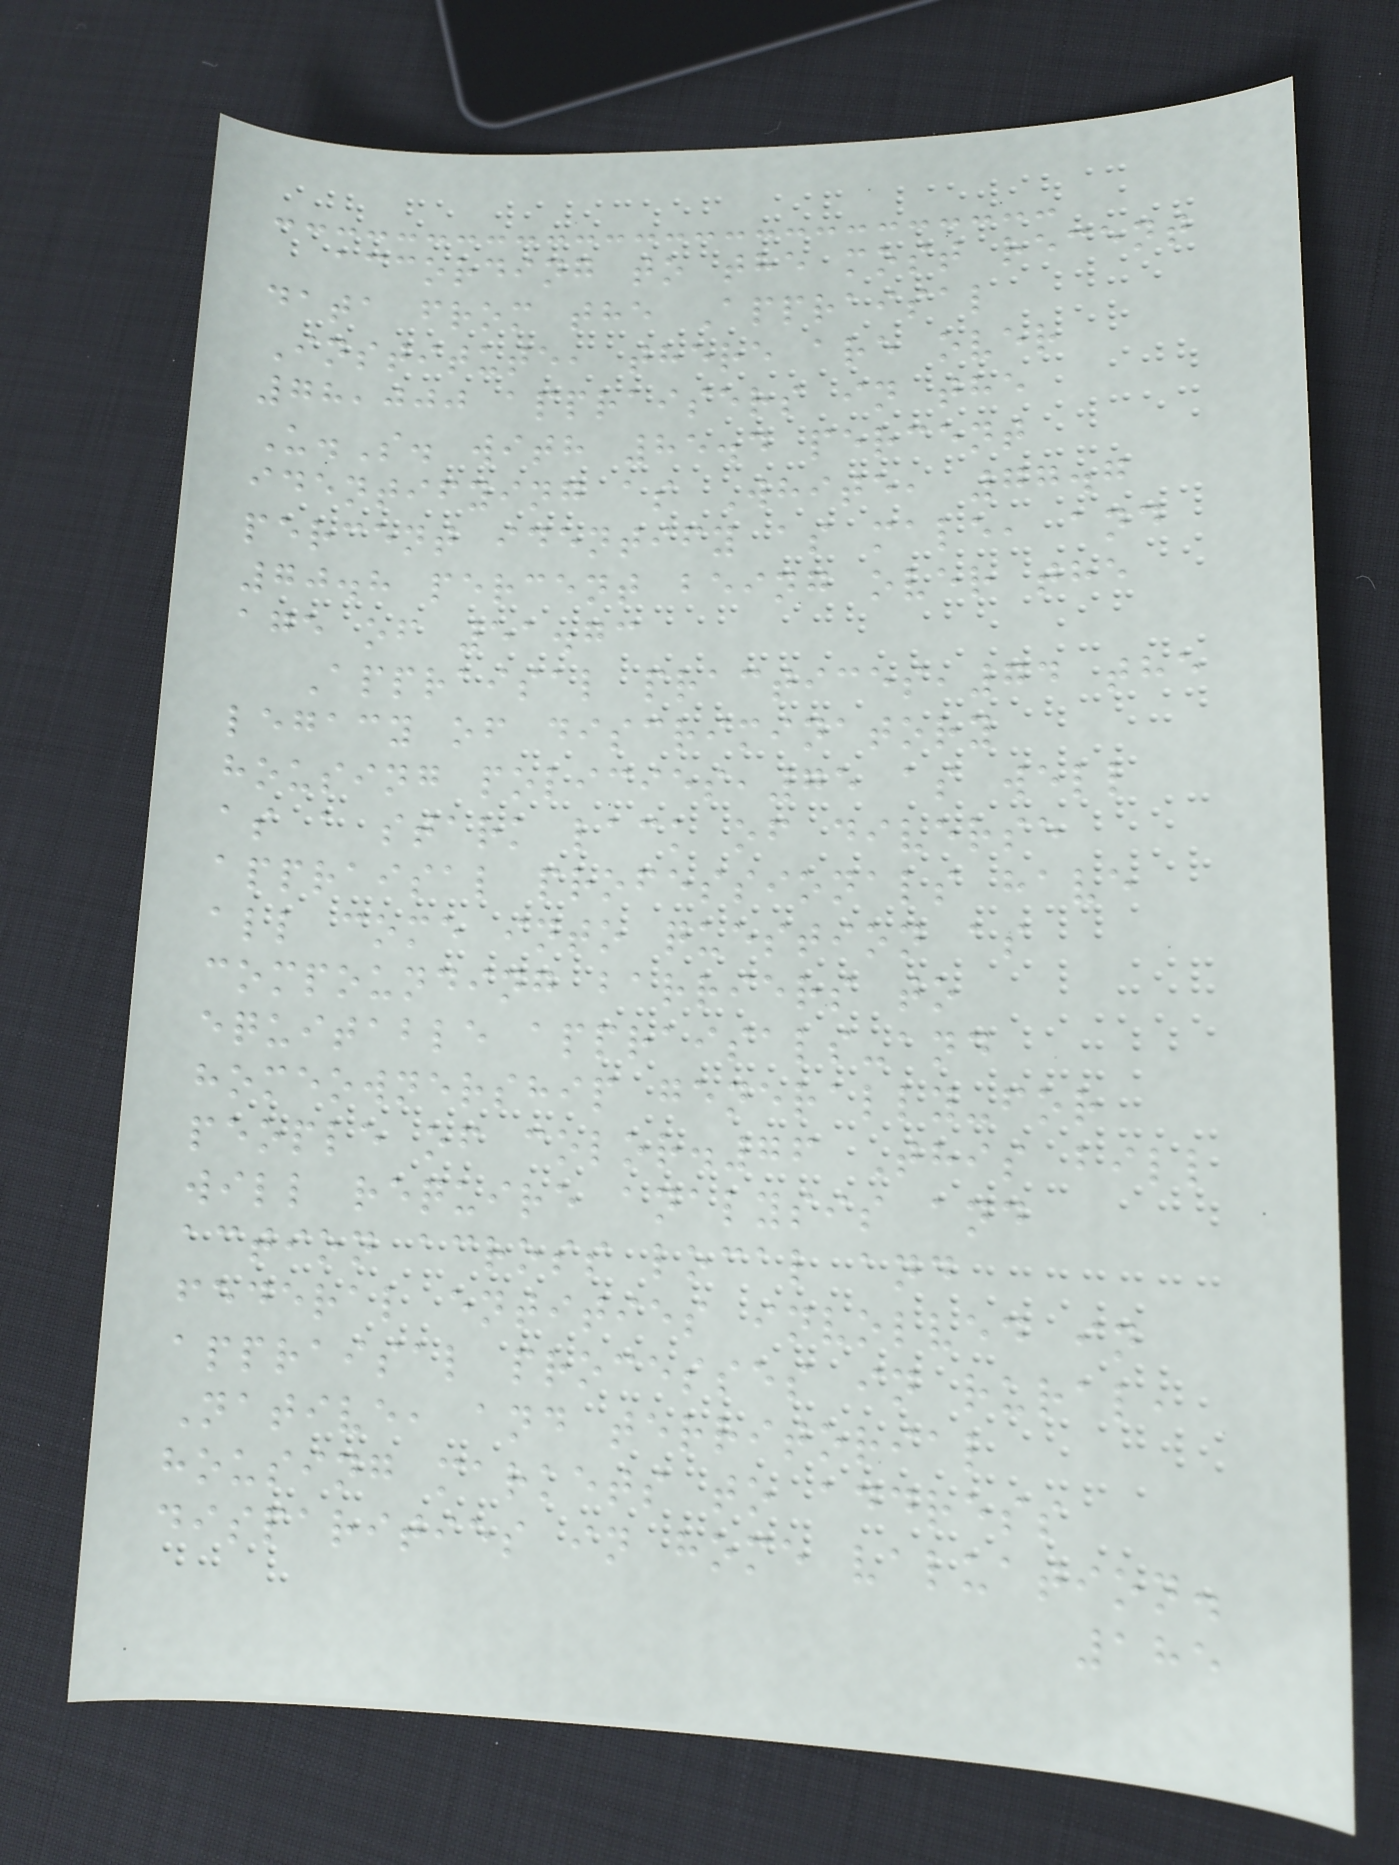according to the most recent
data from the Appraisal
Institute, there are over
78,000 appraisers in the
U.S. with 85.4 percent
identifying as White, 77.7
percent identify as male, and
70.8 percent being over the
age of 51.73
Appraisal practices,74 the
legacy of discriminatory
housing policies,75 as well
as a stark lack of diverse
appraisal professionals have
all come into question as
compounding barriers to
equitable appraisals-and
homeownership generally-for
people of color.76 This bill
will require analysis and
action across local and
federal entities involved in
appraisal processes in rural,
Native, and territorial
housing markets to address
disparities in home valuation.
185
